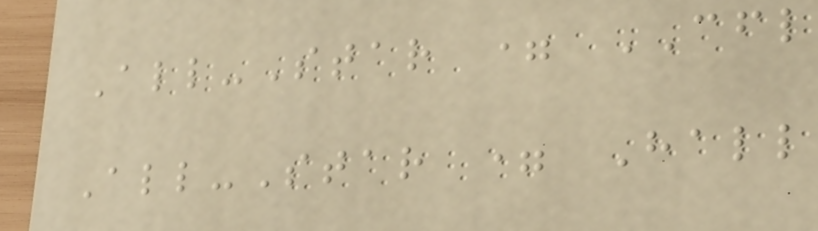All-Star = CFL
All-Star = Hall
